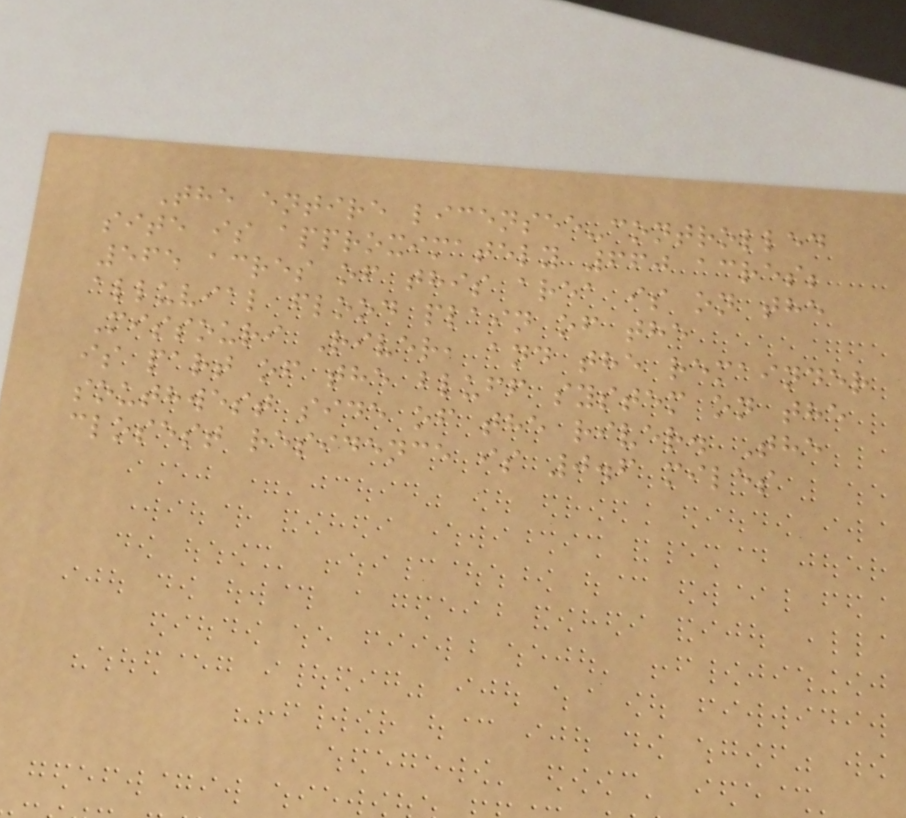The entire licensee-controlled
site is approximately 660 acres;
565 acres of this area is on the
alluvial flood plain of the
Missouri River, and the remainder
is part of the bluff system on the
southwest side of the river. The
closest residence is 0.6 miles
